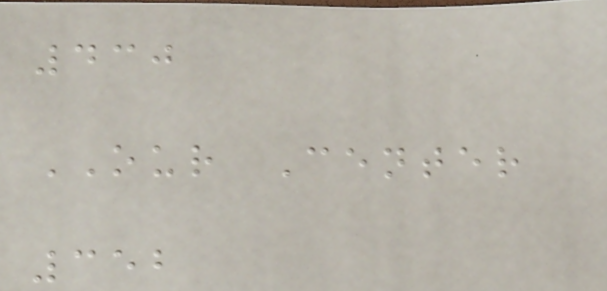430
OUR Center
352
